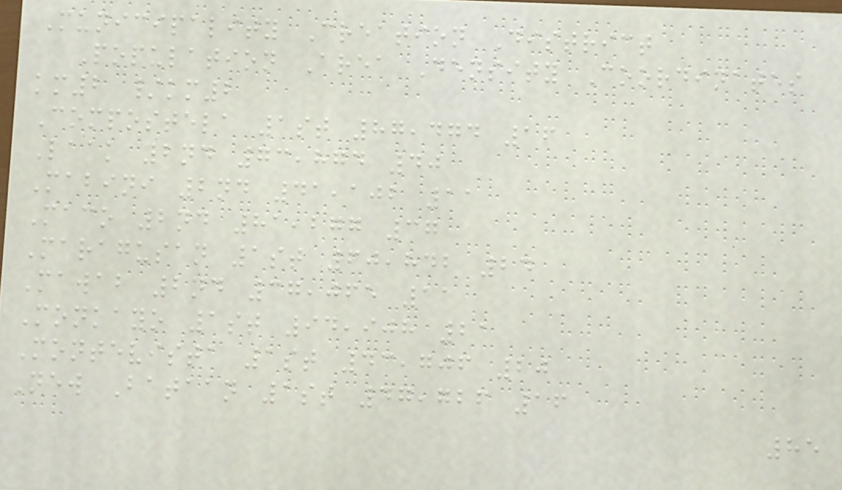Municipality Creation District
Population Area Density Coordinates
km2 /km2
Compostela 1st 87,474 16
Laak 2nd 73,874 40
Mabini 2nd 41,102 11
Maco 2nd 81,277 37
Maragusan 1st 60,842 24
Mawab 2nd 37,065 11
Monkayo 1st 94,908 21
Montevista 1st 43,706 20
New Bataan 1st 47,726 16
85
